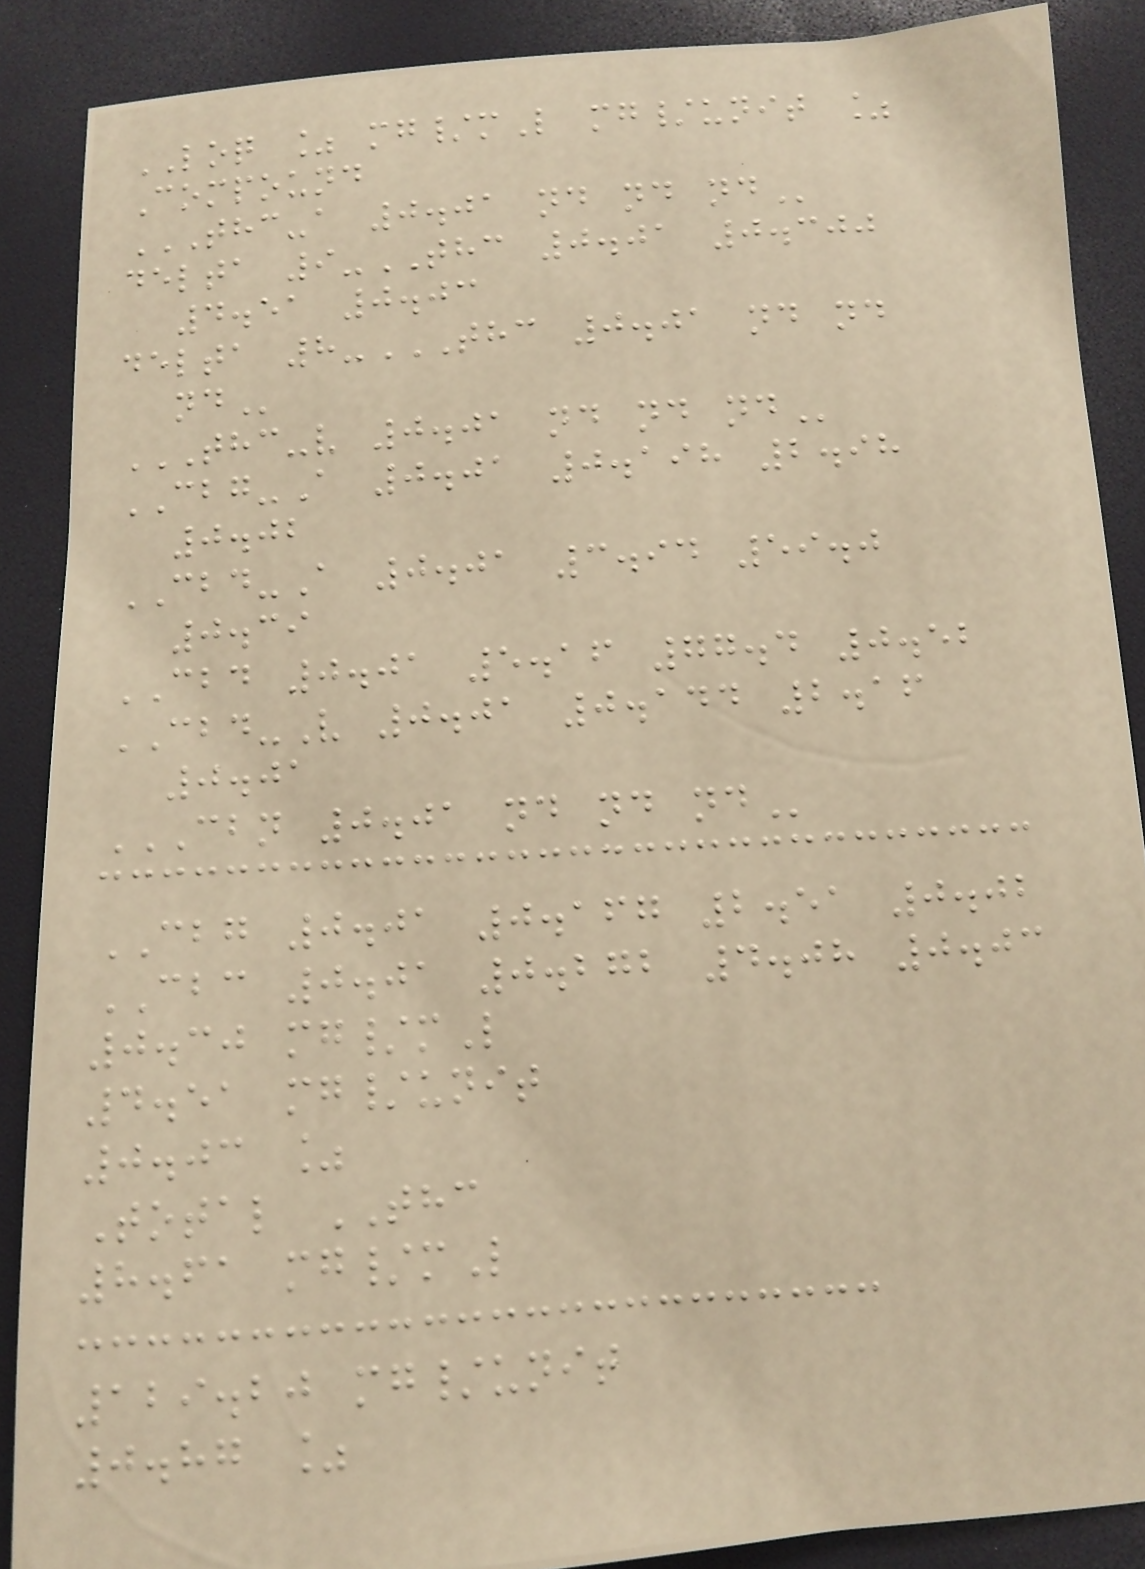LOQ % mg/mL mg/unit %
Compound
THC-A 0.01 ND ND ND
delta 9-THC 0.01 0.300
4.51 0.03
delta 8-THC 0.01 ND ND
ND
THC-V 0.01 ND ND ND
CBG-A 0.01 0.198 2.98
0.02
CBD-A 0.01 3.94 59.0
0.39
CBD 0.01 5.16 77.4 0.52
CBD-V 0.01 0.144 2.16
0.01
CBN 0.01 ND ND ND
CBG 0.01 0.167 2.51 0.02
CBC 0.01 0.272 4.08 0.03
0.30 mg/mL
4.51 mg/unit
0.03 %
Total THC
8.61 mg/mL
129.20 mg/unit
0.87 %
